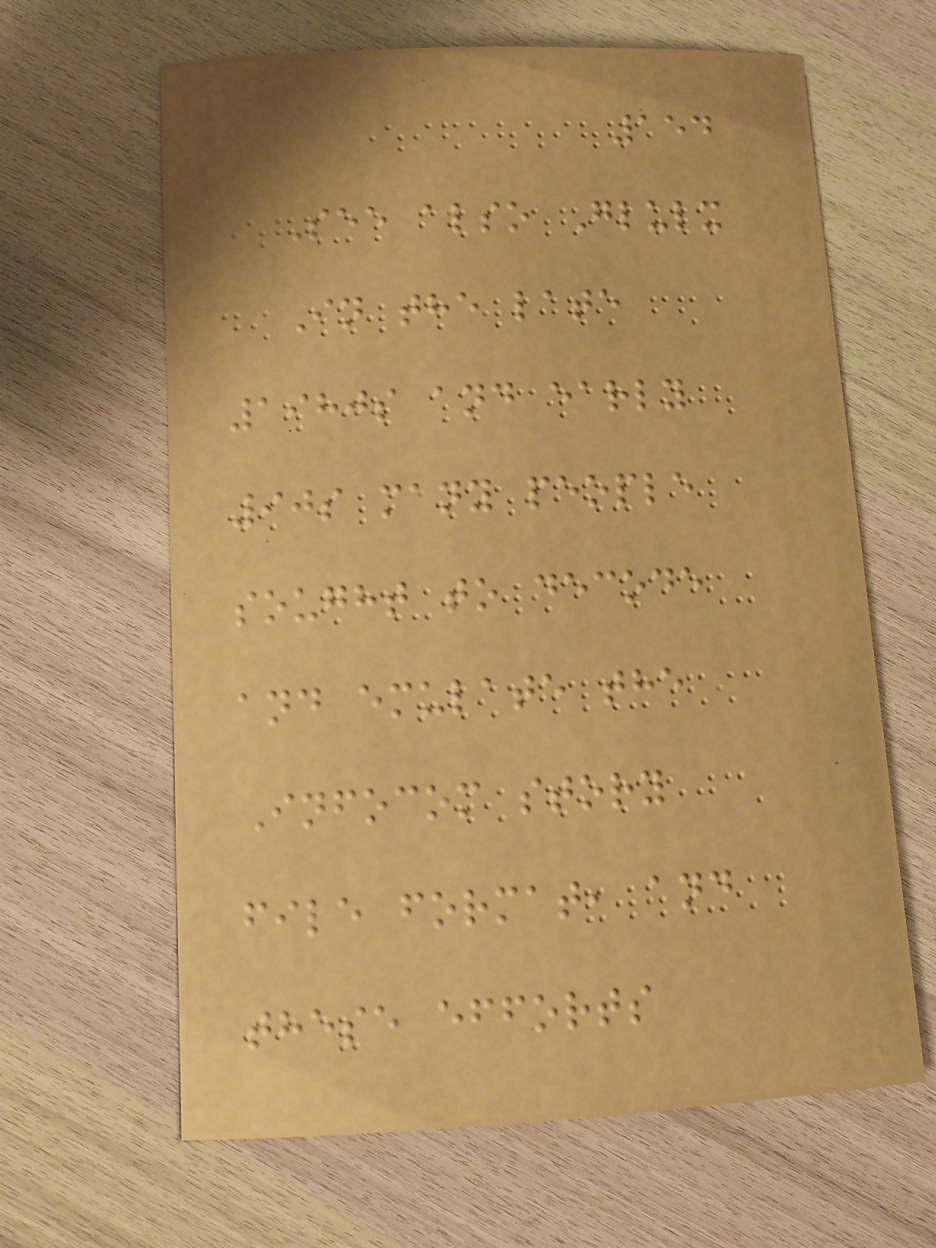154
See also Glulx
In the late
1980s and early
90s many people
sought to decode
and emulate the
Infocom story
file format, and
these efforts
